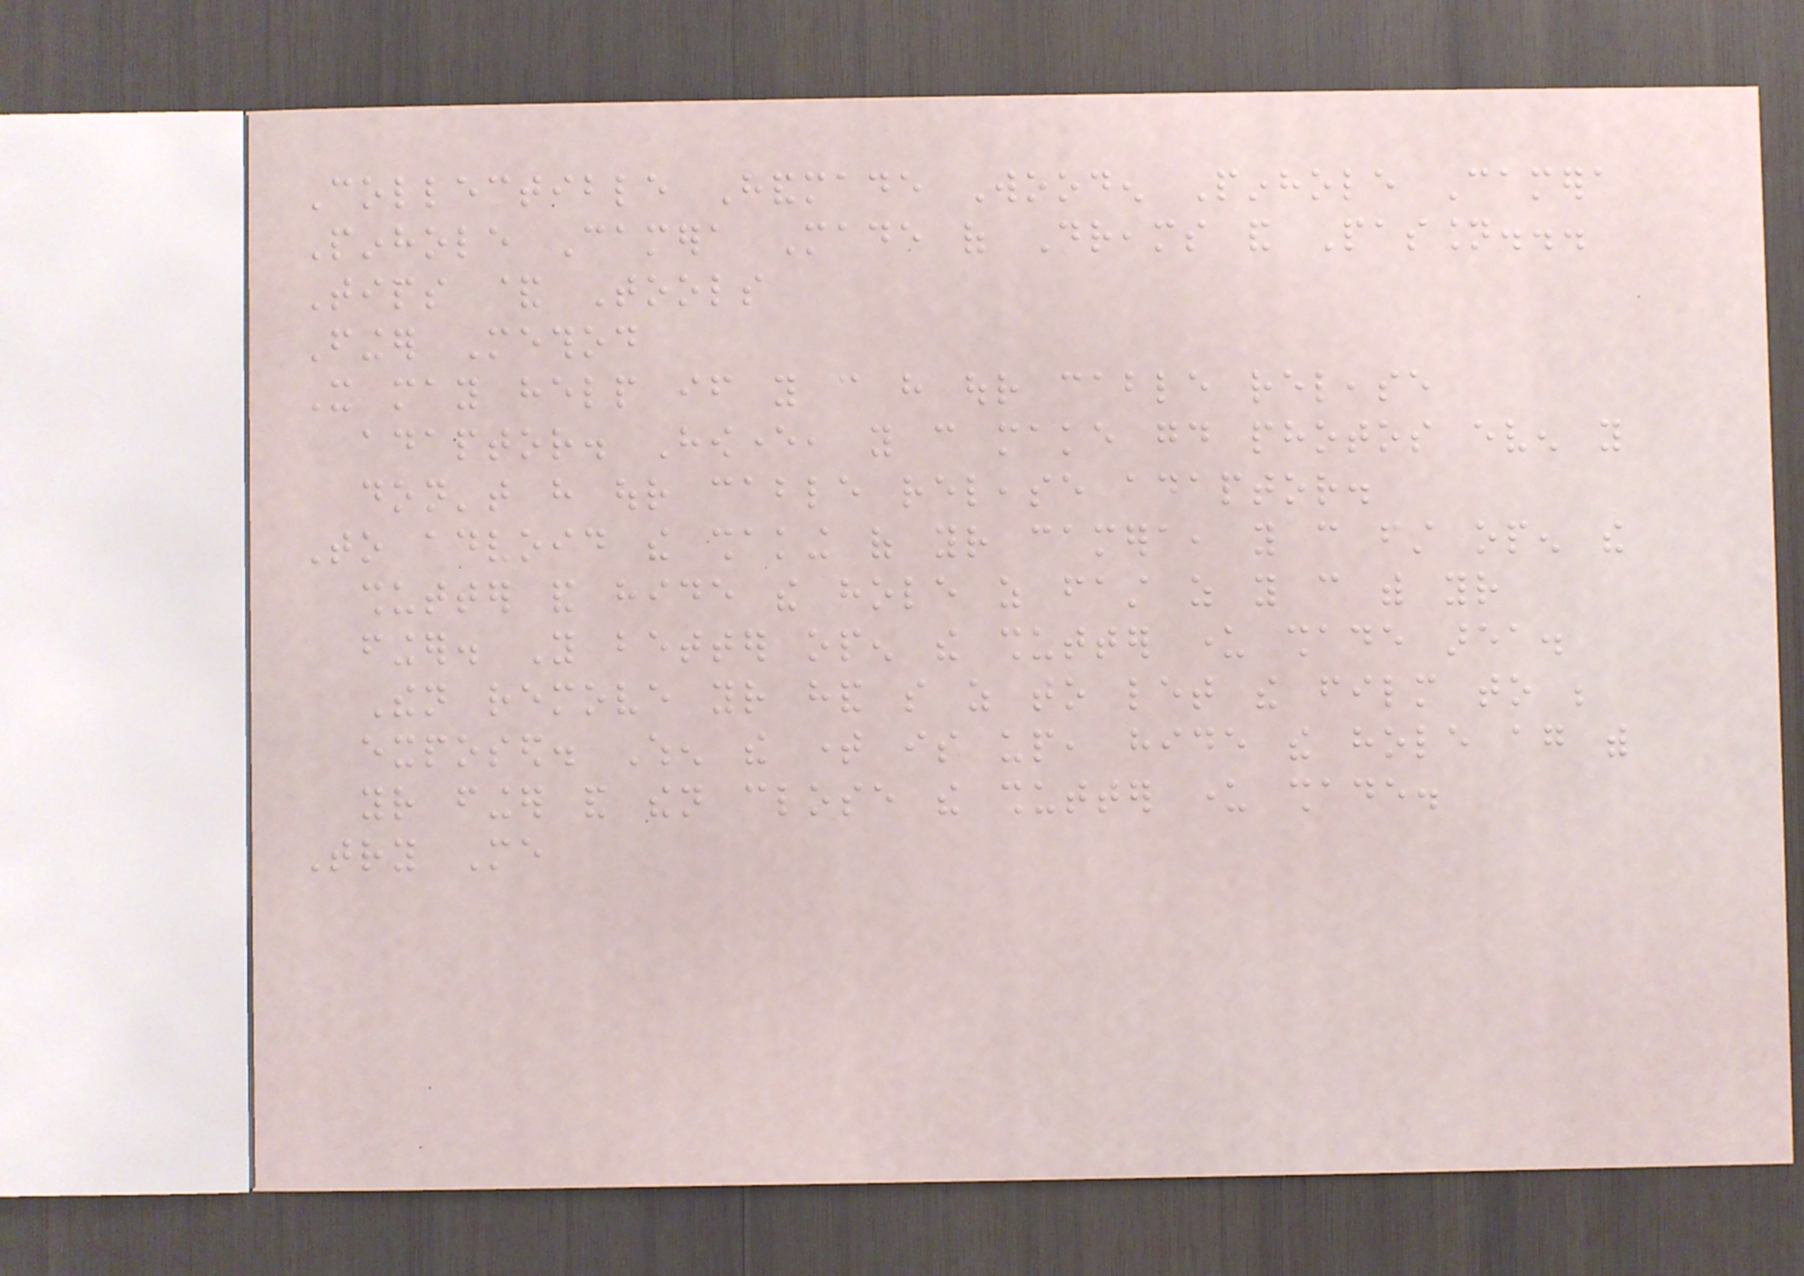Collectible Handmade Wooden Pinhole Camera
Pinhole Camera Made of Dreams and Passion...
Tips & Tools
Finger Method
It may help if you can have our cable release
adaptor. However, you can make good photos even you
don't have our cable release adaptor.
To advoid the shaking of your camera, you can first open the
shutter and hide the hole as fast as you can with your
finger. You better open the shutter under shade area.
Then remove your hand so as to let the film to be
exposed. When the time is up, hide the hole again with
your finger and then close the shutter under shade.
Try Me
